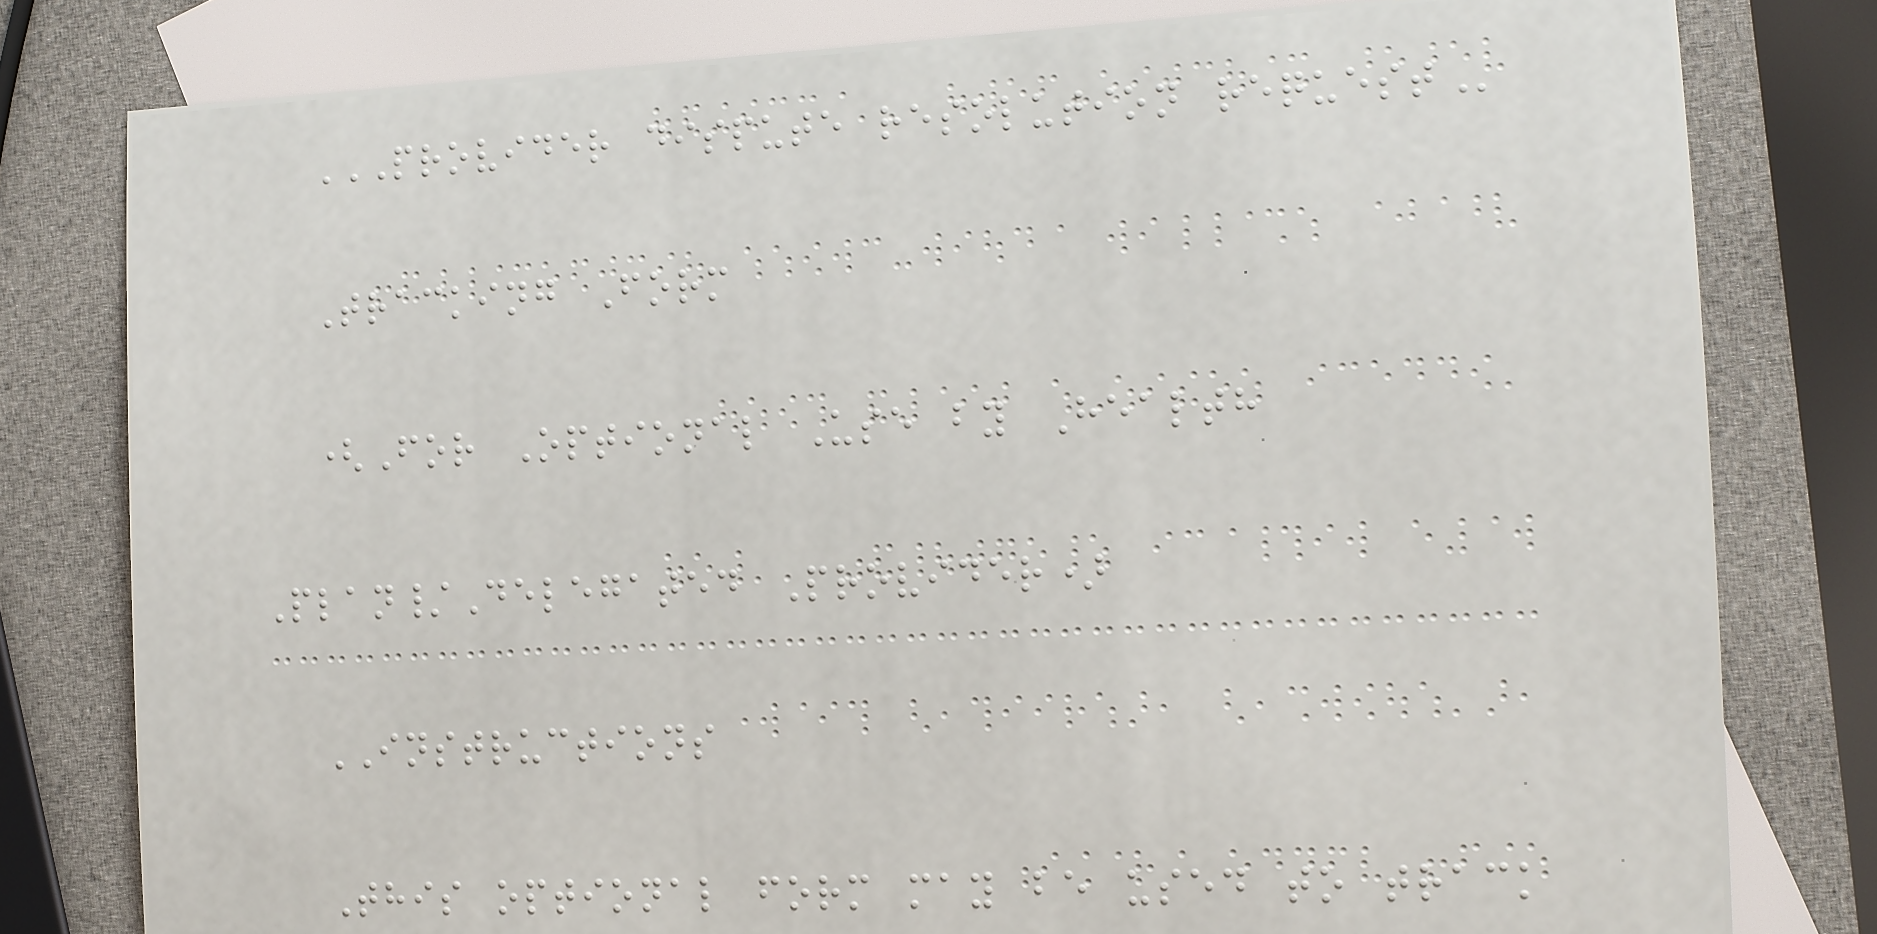PROVIDER DISPUTE RESOLUTION REQUEST
Tracking Form
(For Optional Use by Health
Plan/Delegated Provider)
INSTRUCTIONS
This optional form may be used to track
